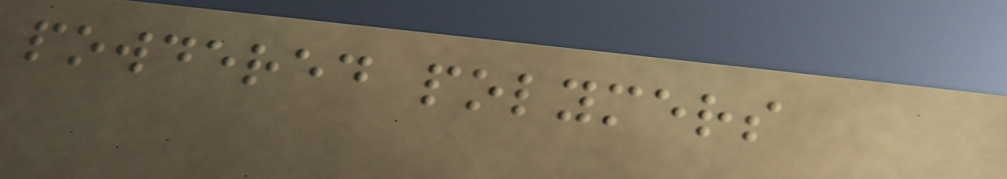powdered polymers
